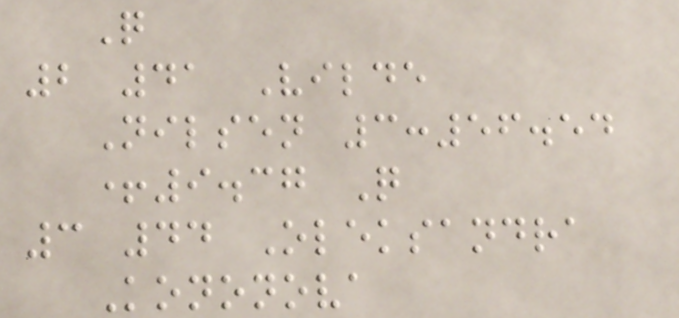Q
2 41 Vilde
Nilsen 3:56.54
+9.37 Q
3 44 Oleksandra
Kononova
